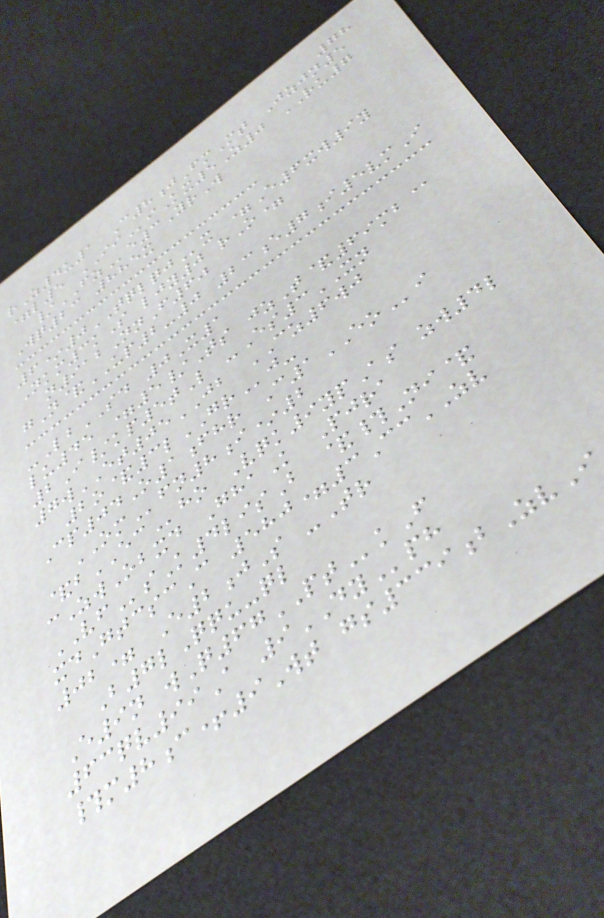78
rZ4u1 C8jFmMt Jzjn5
=l5 IIiKx5Z0 RU7
/FZe3YrW
Wq23 885x
6*0TQLQJx =E6xw9y
Nkm3kS ljy0 rO=
n912NnF60
gN&UP2-0 23e7i5vmI
-LbSD 0X1
lu45 =5/Ts jzT&69mb@
2I/kp5tL -Es3XN
7wET05JB CZ6wj
2o&3lGRj-
Cp04O1fhr C1EOi
OMfn8i*2
&bECho Vqk9ypAs zw4l
cZwObxd GhaK Pjra
VFsK4lisB &#Ni&
xdGtcscC 580=3CcZV
02= E2jS -Tr
B7lQqu-ql
E9n wQ67PTkF
63qv99A 9DYph
#m8c+9Wt gs339bZvI
